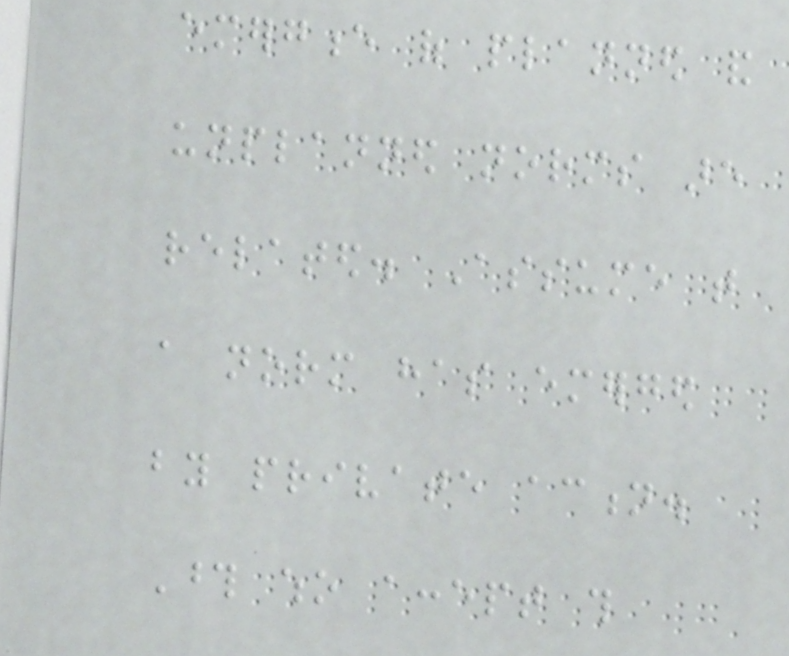emergence of planned and
unplanned norms are
related. Assume that
a norm has emerged
by private action.
Those who accept this
